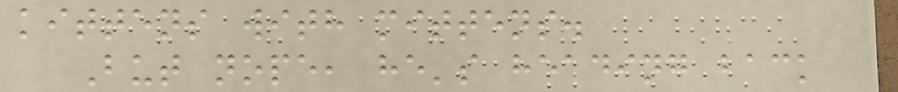kittens with mittens.
But nope, he's heading back
